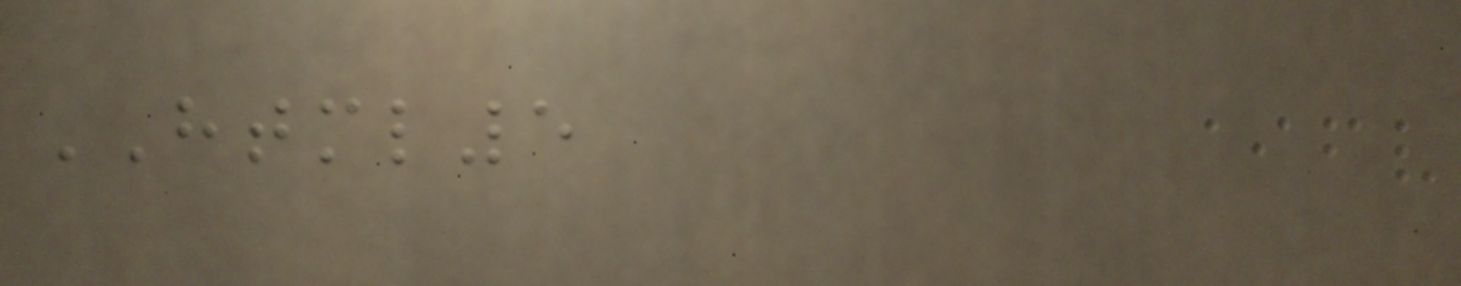HTML5
